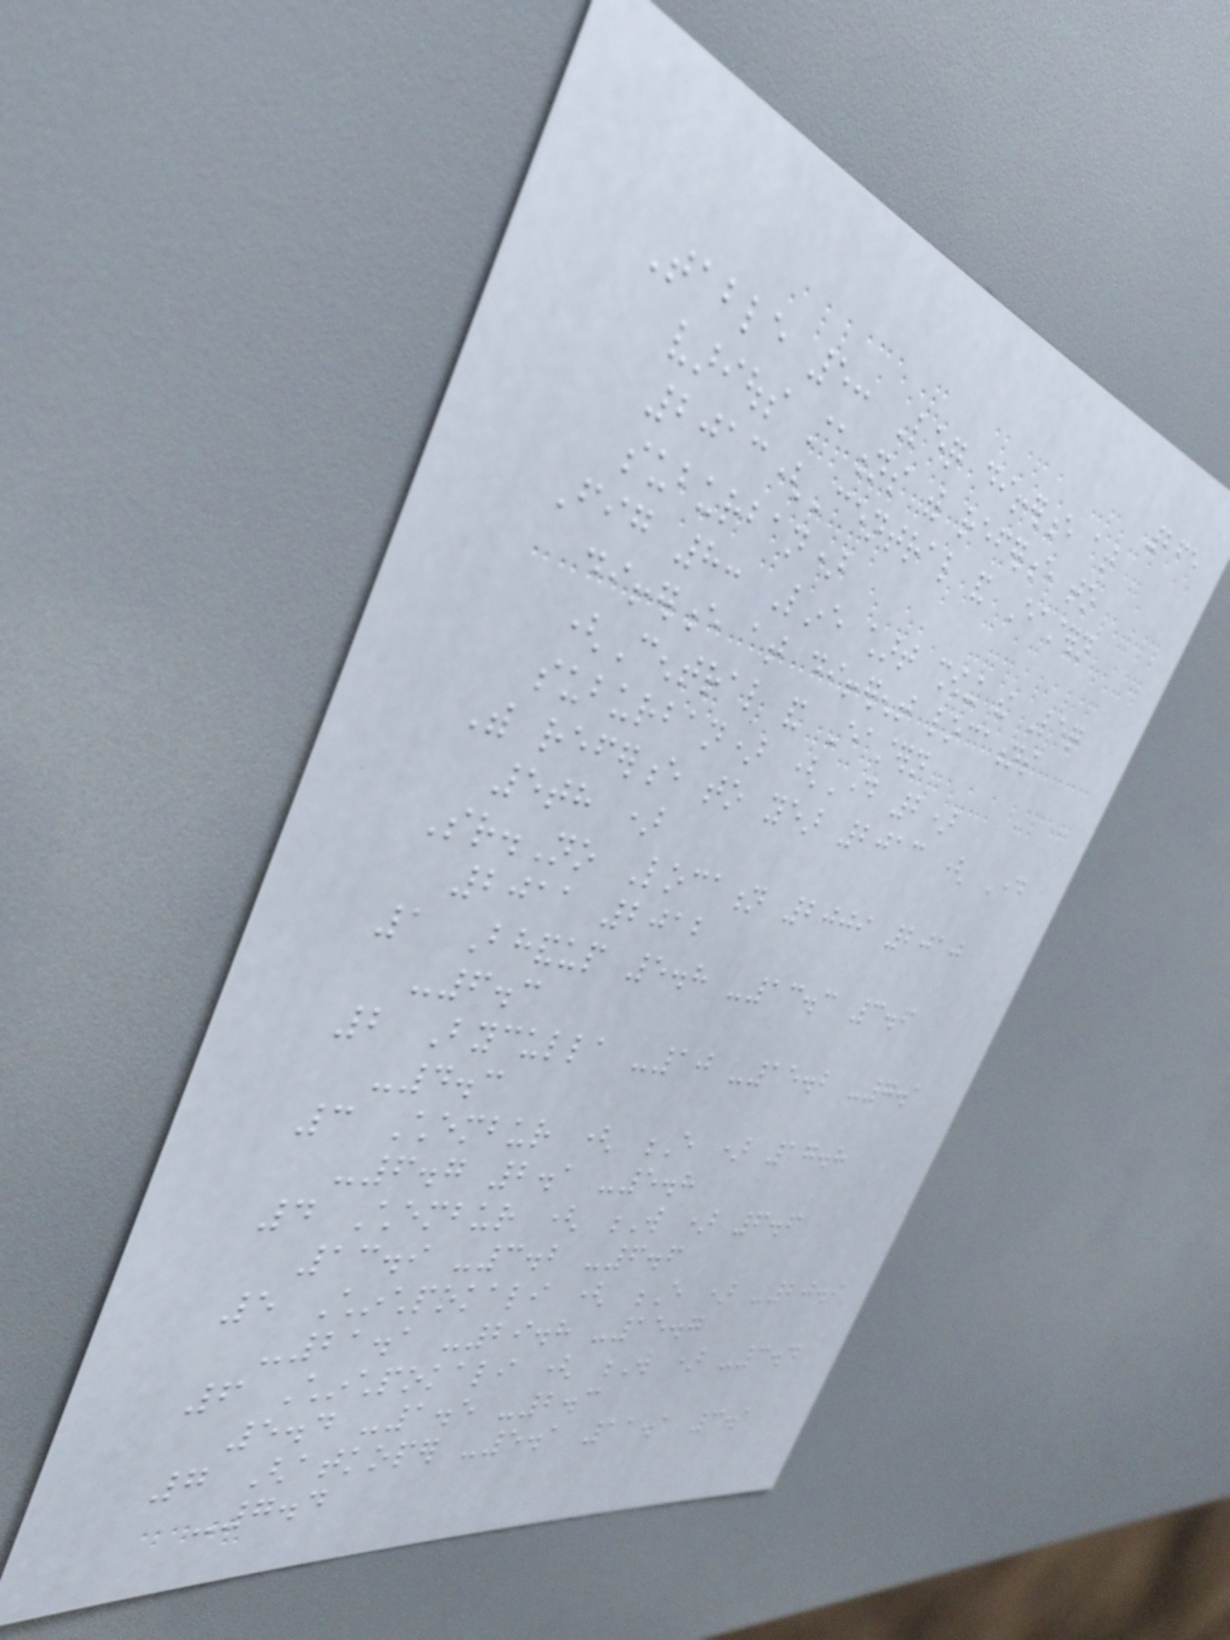265
Table 5: Leq difference at
various stations with reference to
2013(Central and Eastern
suburban)
Fig 8: Line chart showing the Leq
difference at different locations
(Central and Eastern
suburban) (Day 2)
With reference to year 2013 ( Day
5th )
Sr.No Location 2009 2010
2011 2012
1 Bhandup 5.8 -13.3 3.6
-6.3
2 Byculla -10 -15.2 -7.1
-4.3
3 Chembur ( E ) 17.8
-6.7 2.1 -5.8
4 Chembur ( W ) 6.6
13.9 -3.2 -6.6
5 Chinchpokali ( E ) -20.9
-21.1 -29.8 -15.7
6 Chinchpokali ( W ) -3.4
5.4 -1.5 -2.3
7 Ghatkoper -5.1 11.1 3.1
-7.4
